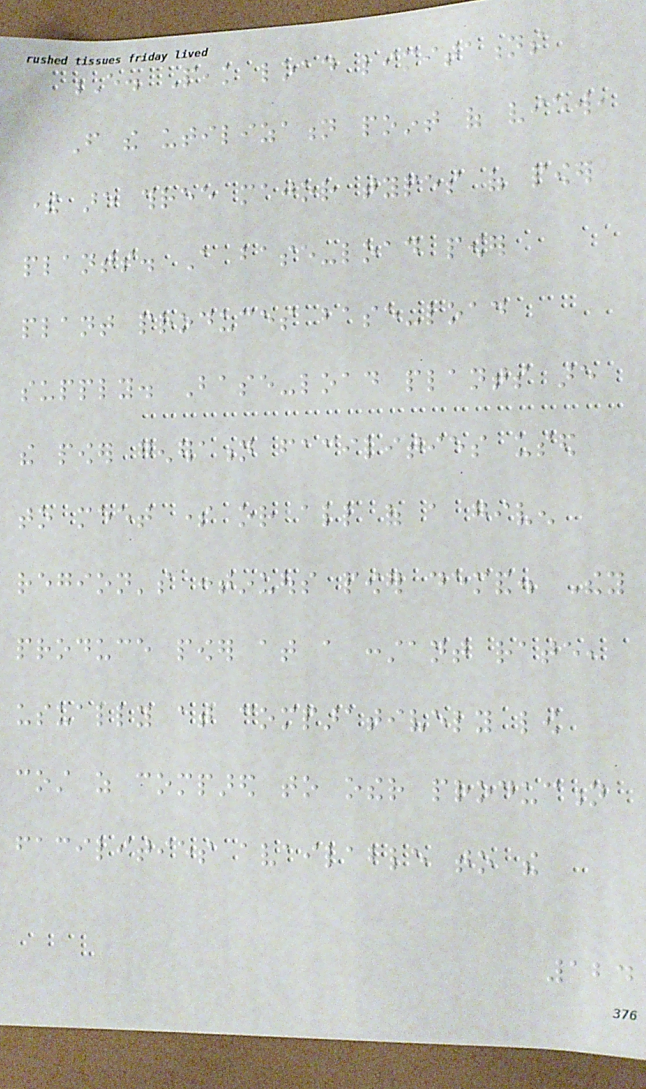E. Peak load limitations
From the utilization point of view,
there are three major types of power
plants. A base-load power
plant produces base-load
supply. Base-load plants are
the power generation facilities used
to meet some or all of a given
region's continuous power demand. They
produce power at a constant rate,
usually at comparatively low
cost as compared to other production
facilities available to the
124
